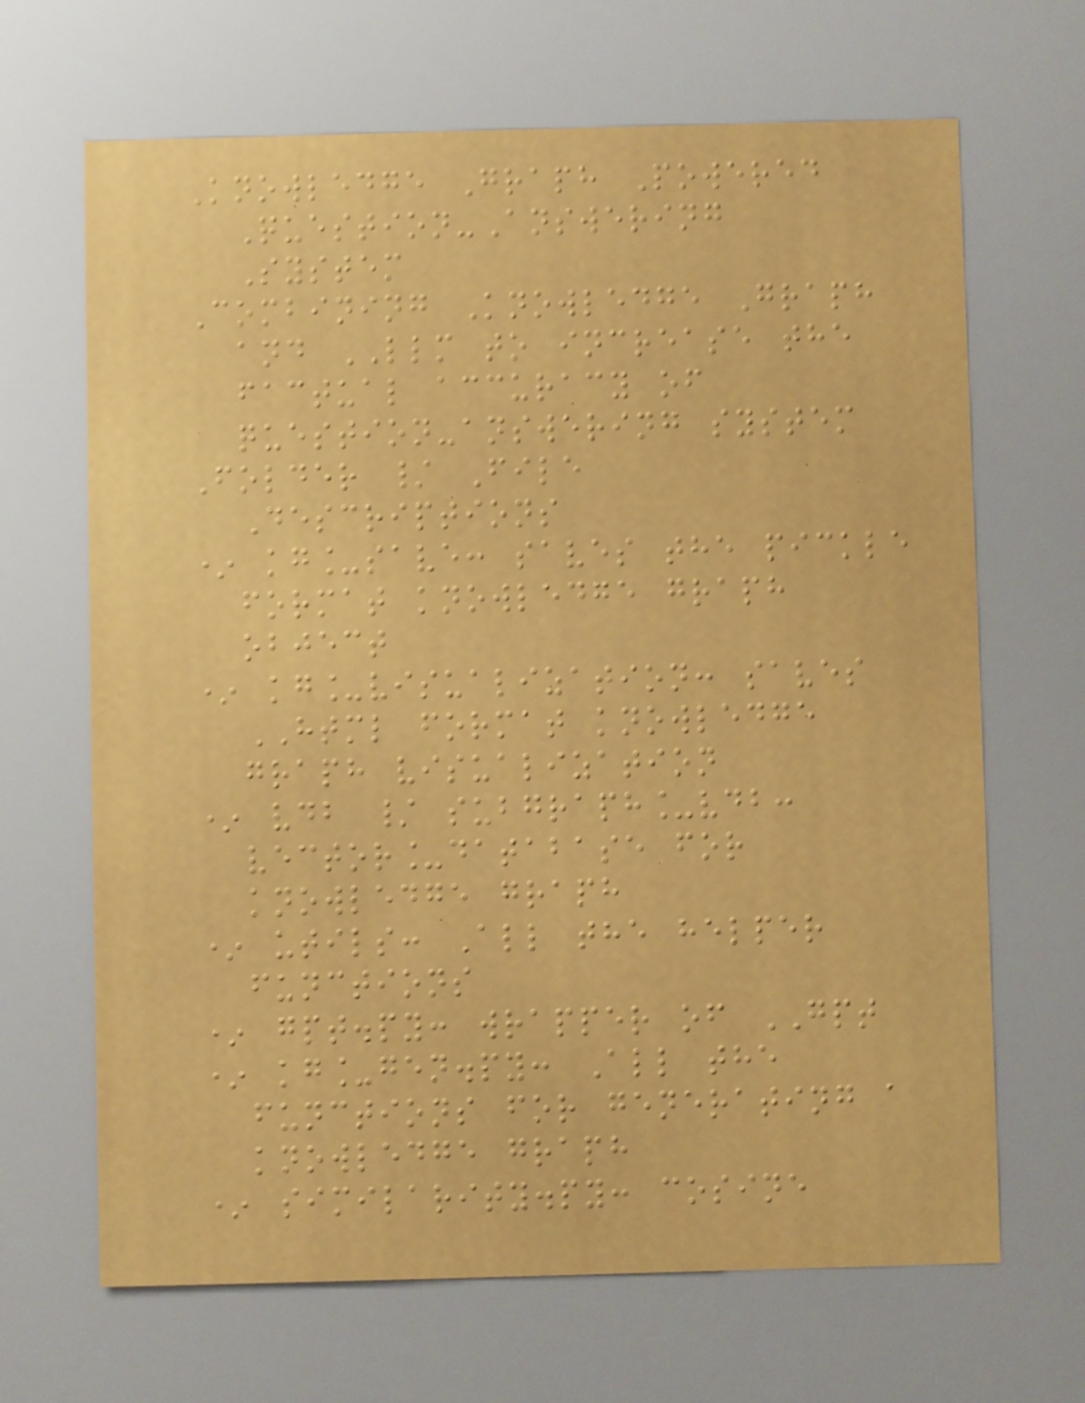Knowledge Graph Powered
Question-Answering
System
Combining Knowledge Graph
and LLM to increase the
factual accuracy of
question-answering system
Folder / File
Descriptions
* kg_save: saves the pickle
format knowledge graph
object
* kg_visualization: saves
HTML format knowledge
graph visualization
* vdb / subgraph_vdb:
vector_database for
knowledge graph
* utils: All the helper
functions
* gpt.py: wrapper of GPT
* kg_gen.py: All the
functions for generating a
knowledge graph
* similarity.py: cosine
